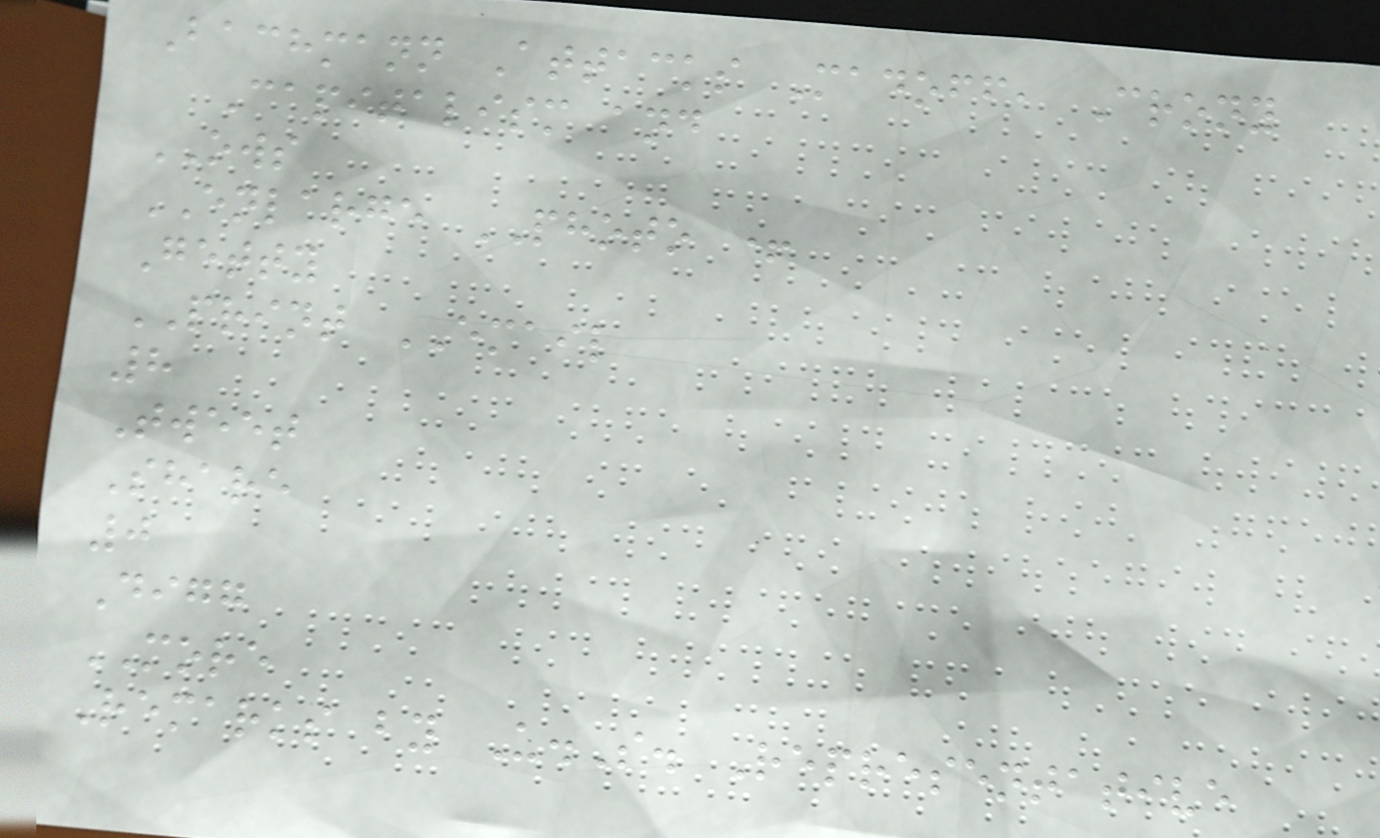Bachmann Attacks Madoff, Crony
Capitalism and
OWS
ENLARGE PHOTO +
Getty
PRINT EMAIL
8
Tweet
Share
0
Digg
MORE
Remarks by U.S. Representative
